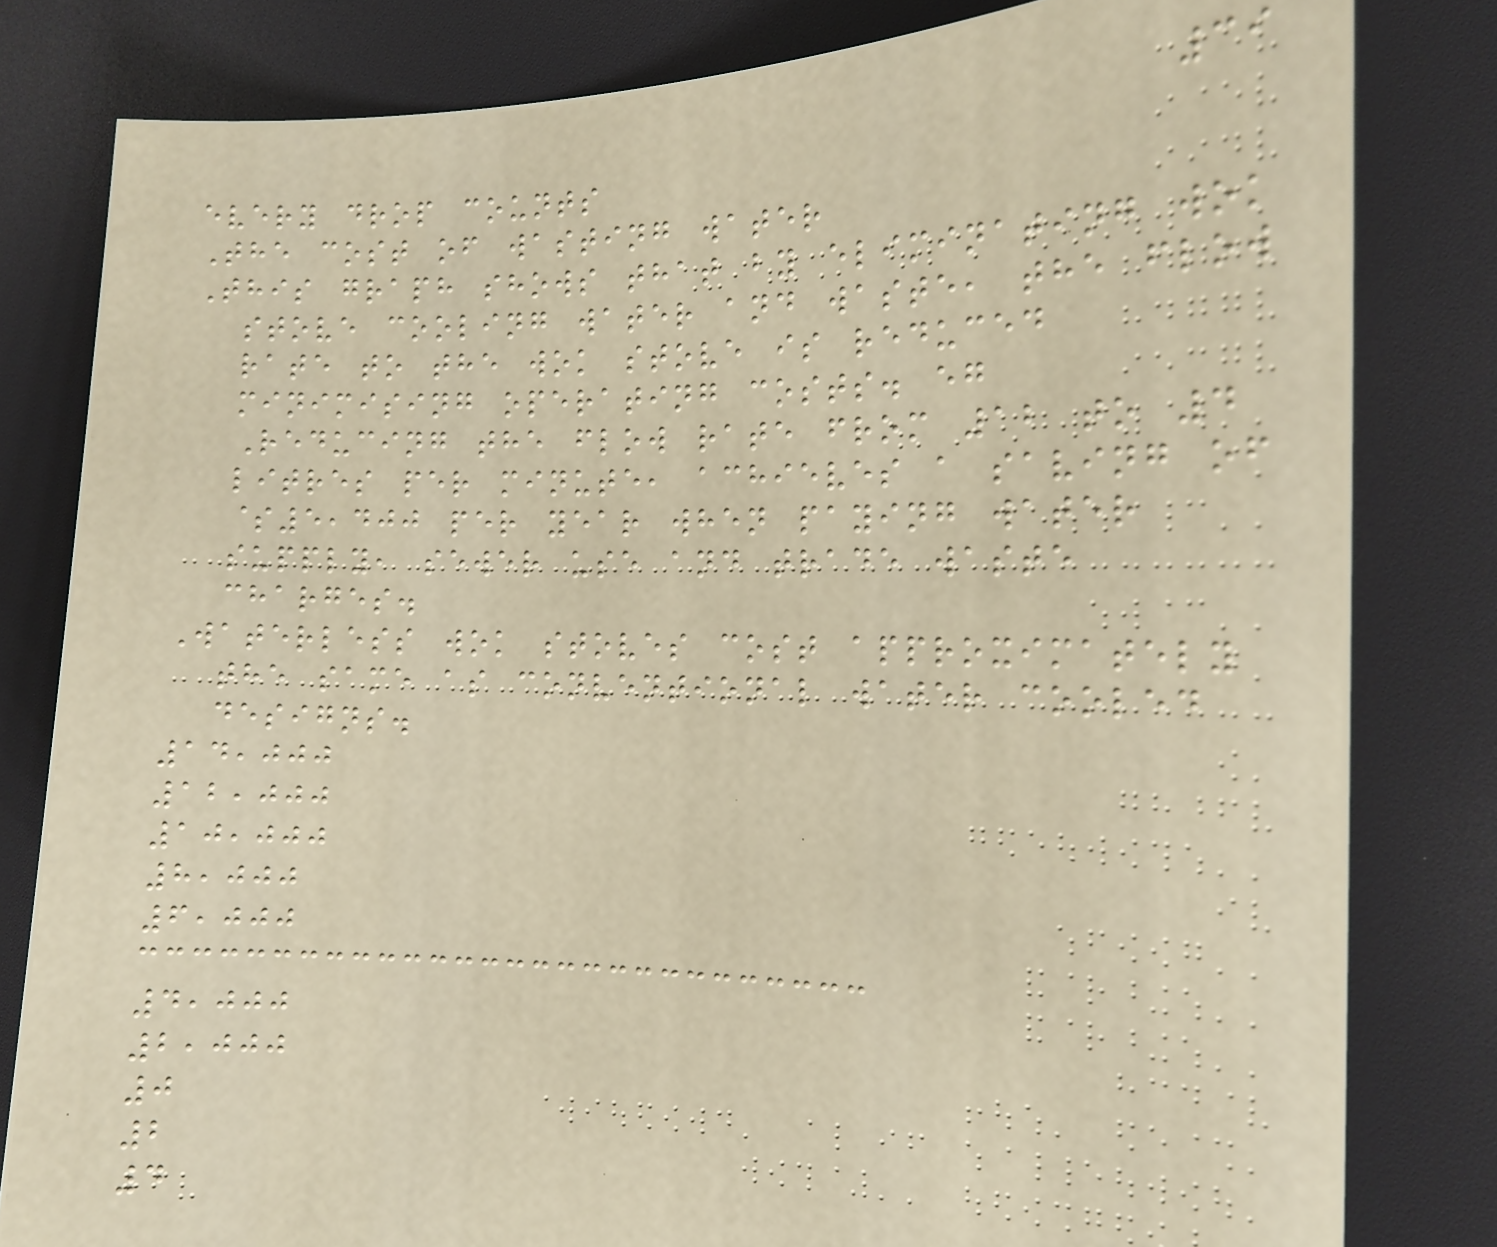39
every drop counts
The cost of wasting water
This graph shows that by eliminating wok
stove cooling water and waste, the flow
rate to the wok stove is reduced
minimising operating costs. eg
Reducing the flow rate from 12 to 4
litres per minute, achieves a saving of
$5,400 per year when paying water
supply, sewer use and trade waste
charges.
Waterless wok stoves cost approximately
the same as conventional water cooled
designs.
14,000
12,000
10,000
8,000
6,000
4,000
2,000
0
2
4
